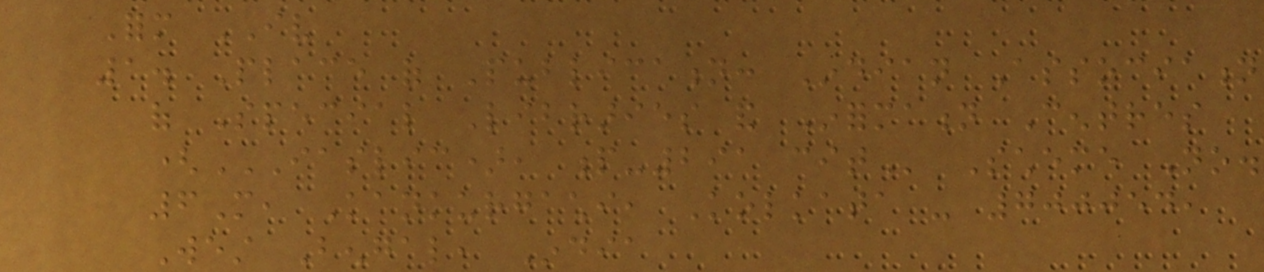Form IV
1. Place of Publication: Indian Association
of Special Libraries and Information Centres
(IASLIC), P-291 CIT Scheme No.
6M, Kankurgachi, Kolkata - 700054,
West Bengal, India
